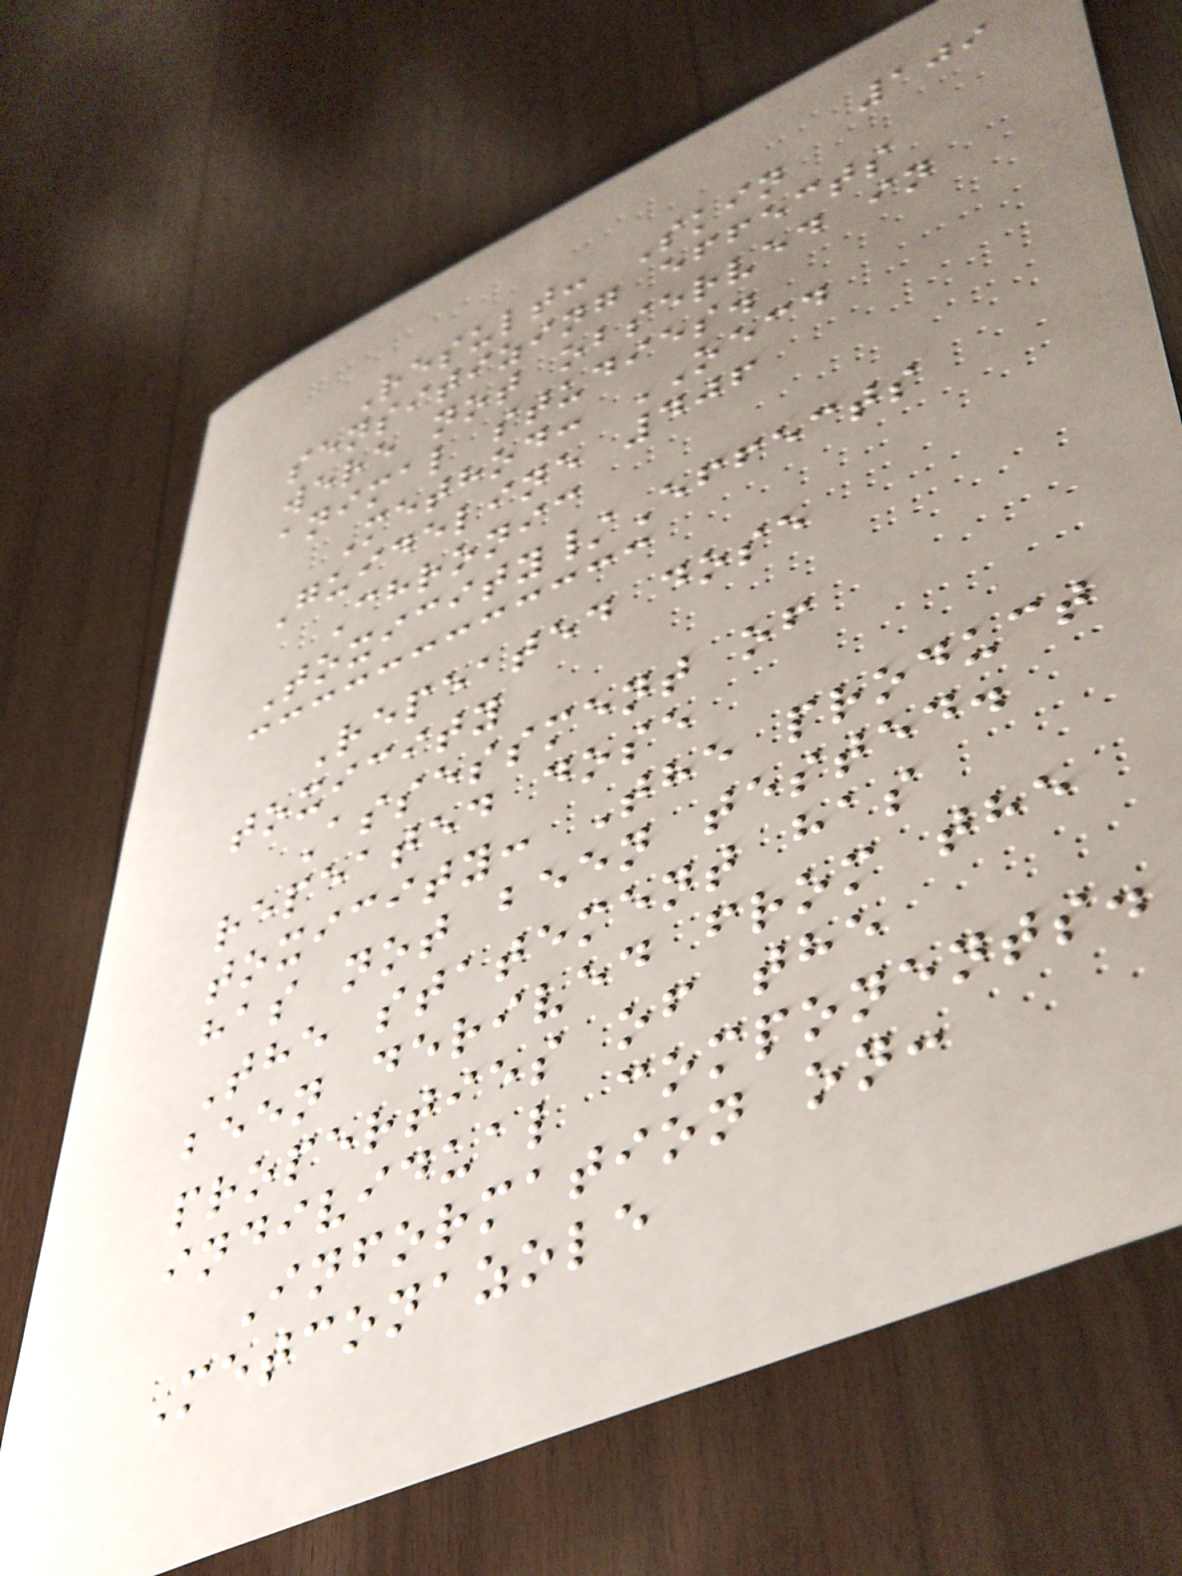109
Result: Skin
sensitizing effects
were not observed in
animal studies.
Method: OECD
Guideline 406
Chronic
Toxicity/Effects
Repeated dose
toxicity
Assessment of
repeated dose
toxicity: The product
has not been tested.
The statement has
been derived from the
properties of the
individual components.
Information on:
Metconazole
